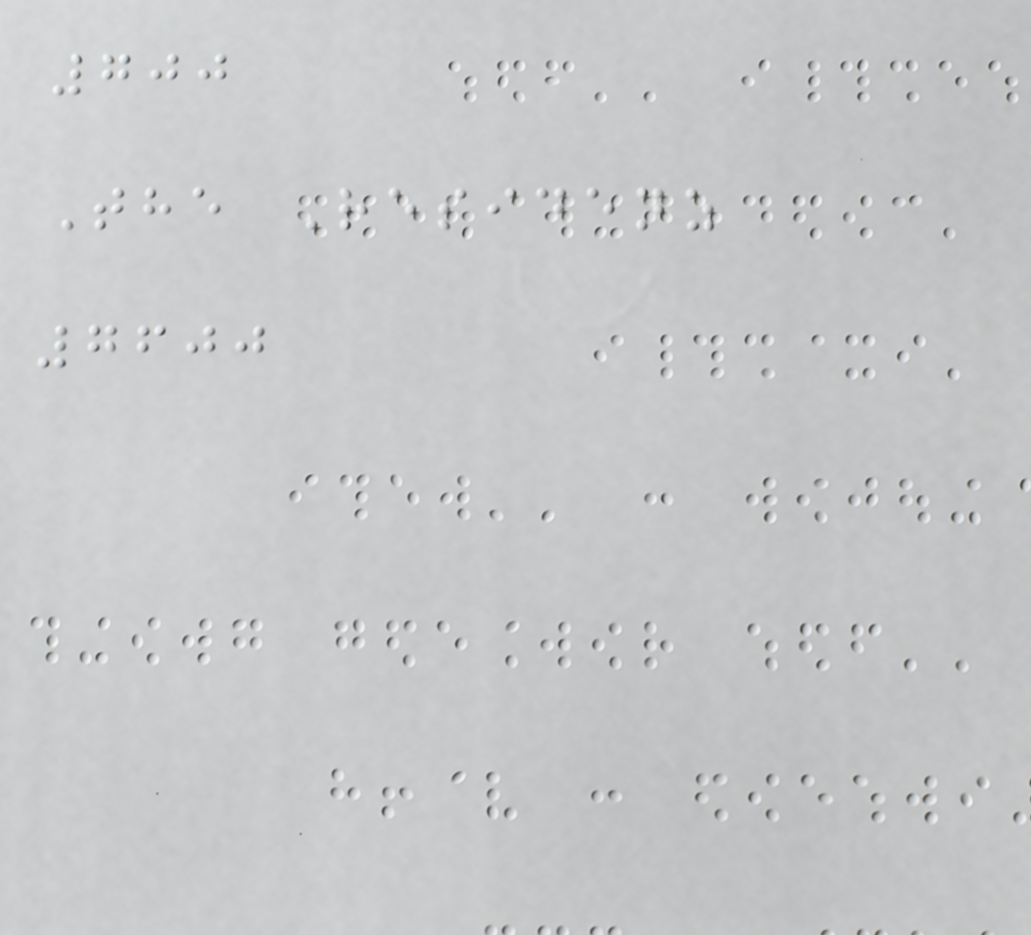700
The Residenz
7600
